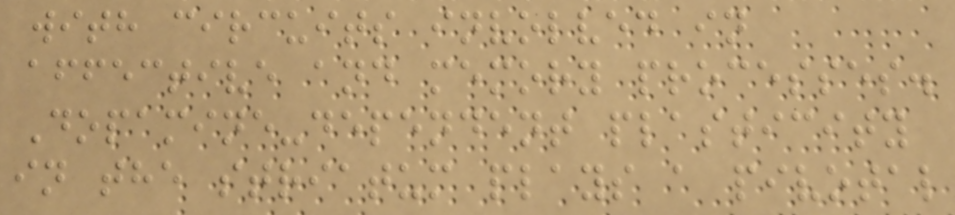with circuits involved in
affective and memory processes.
Dopamine-dependent plasticity
in the striatum plays a pivotal
